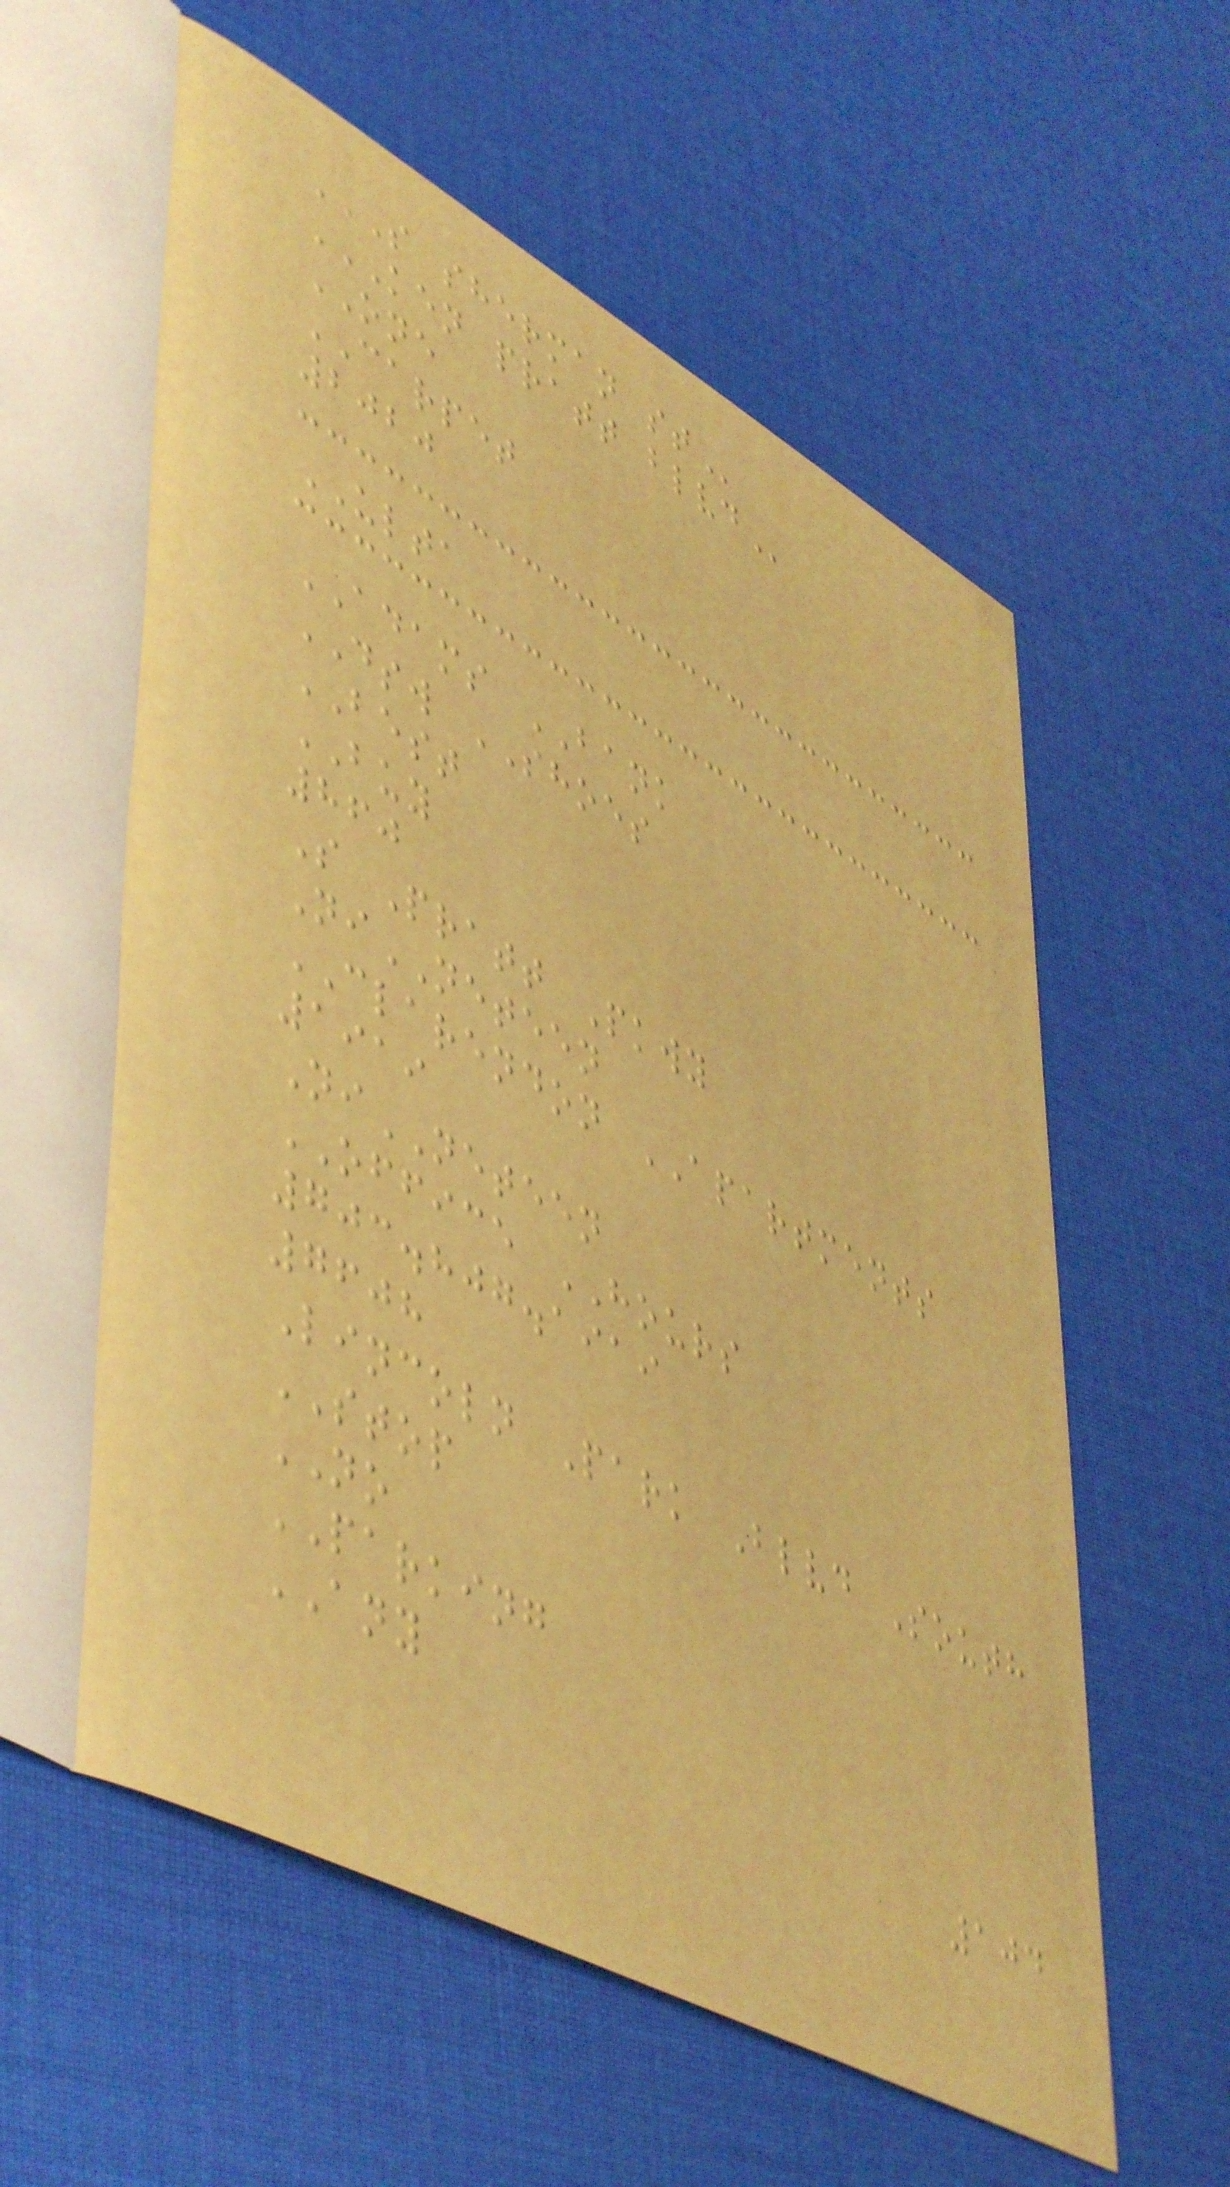S SHERMAN ST
KEN PRATT BLVD
ONE
CARPET
2020
ULTA
ADAMS BANK
DSW SHOES
BEST
BUY
860
S Pratt Pkwy
NiNETEEN
CLARENDON APARTMENTS
1919
NiNETEEN
OFFICE HOURS
703.807.1919
7608
Lincoln Park Blvd South
STOP
NO
PARKING
ANY
104
